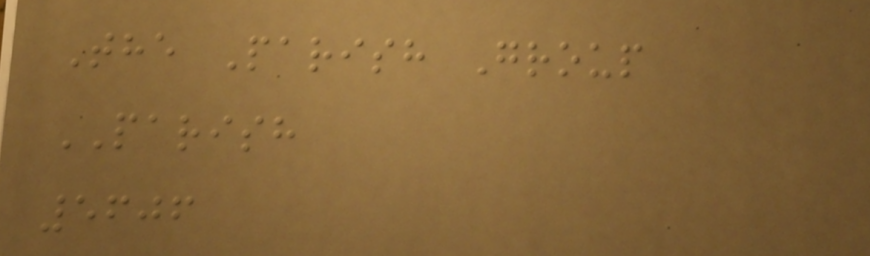The Parish Group
PARISH
5606
